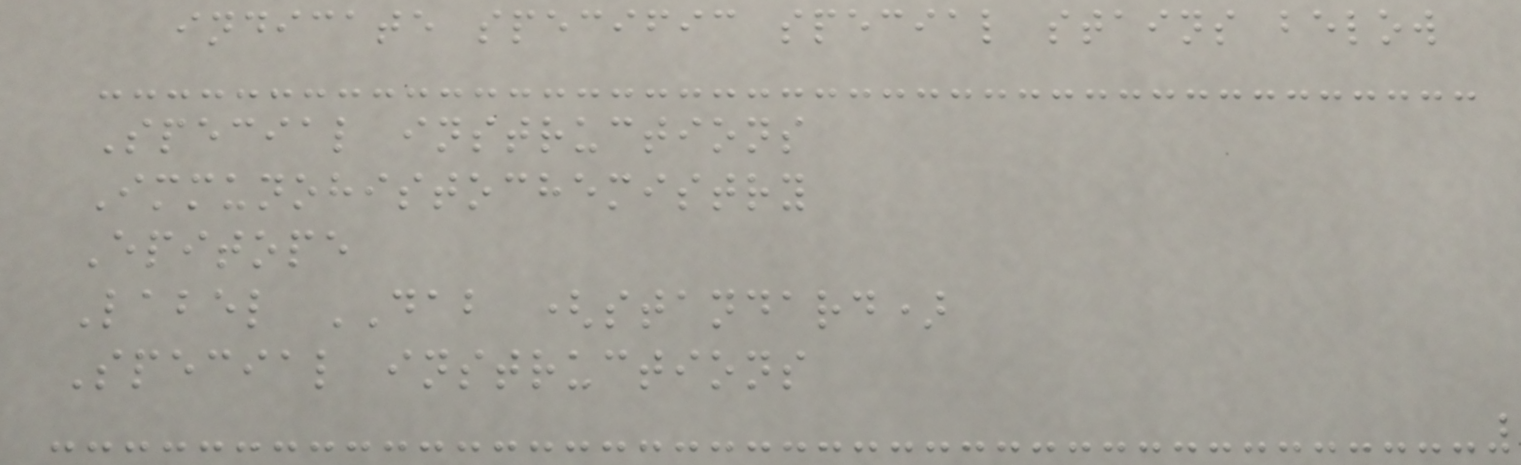indicate specific special stains below
Special instructions
Immunohistochemistry
Epitope
Label DAB (standard)
Special instructions
